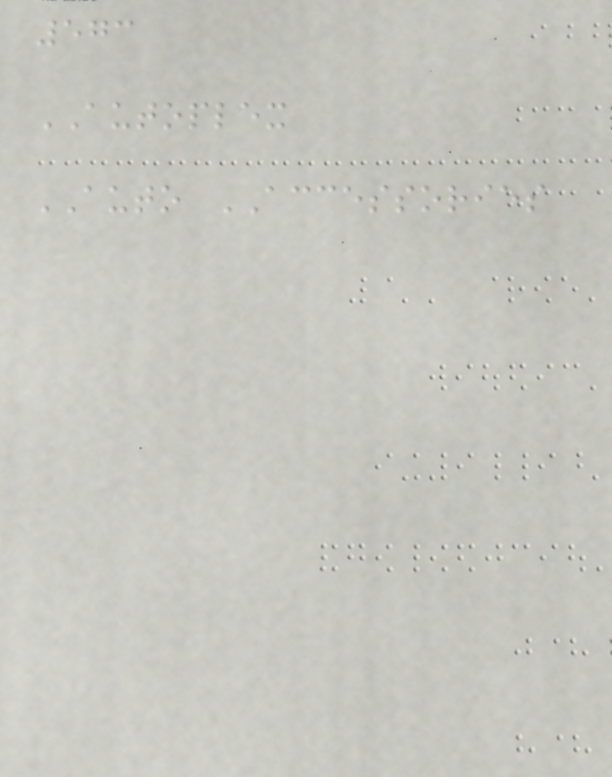573
AUTOPLEX
AUTO ACCESSORIES
